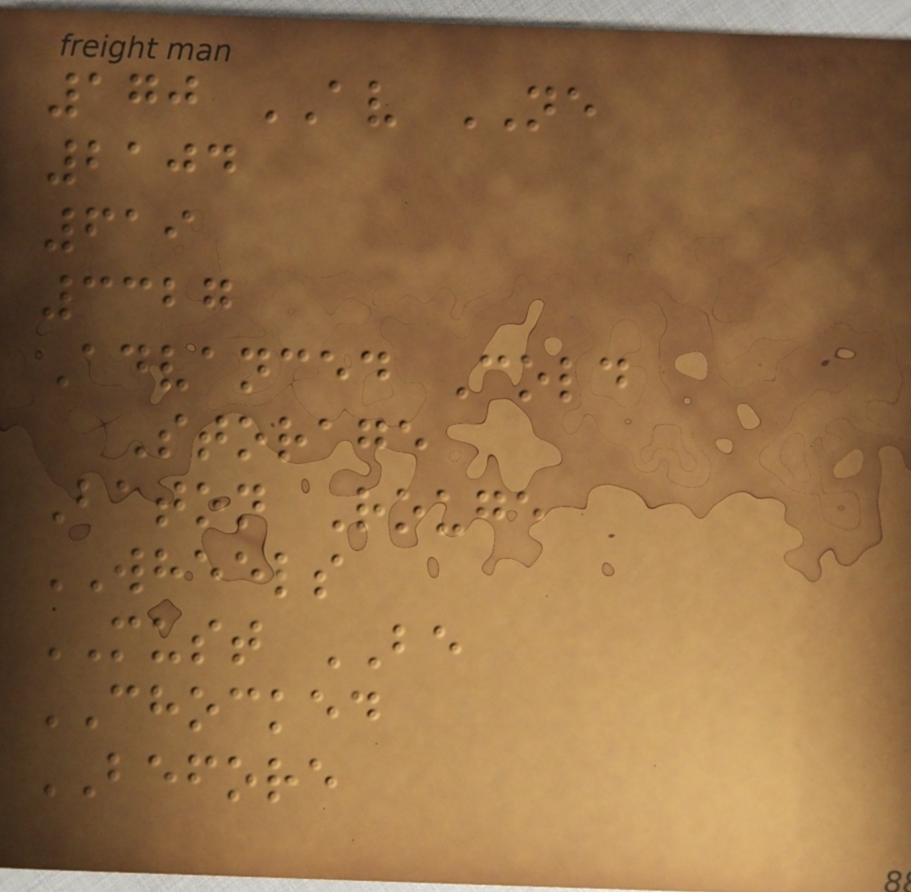170 AV NE
2104
619
3327
Advanced Cold
Storage
Baton Rouge
WHEELS
MUST BE
CHOCKED
BEFORE
